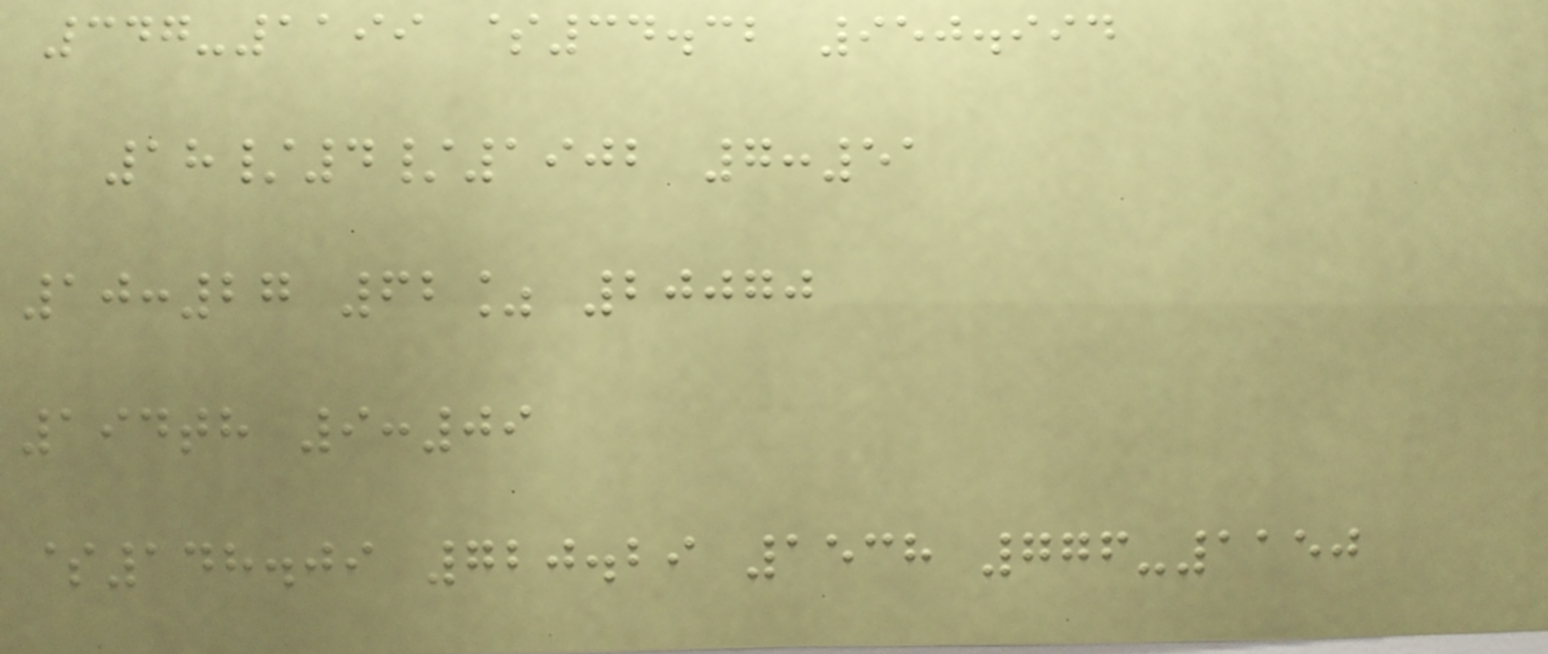347-1199 $34.32 950.994
18/4/1902 7:51
10:27 62% 20070
194th 9:09
$148.09 720.29 1538 776-1150
